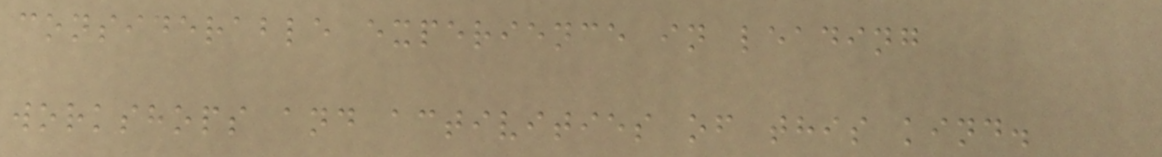considerable experience in leading
workshops and activities of this kind.
